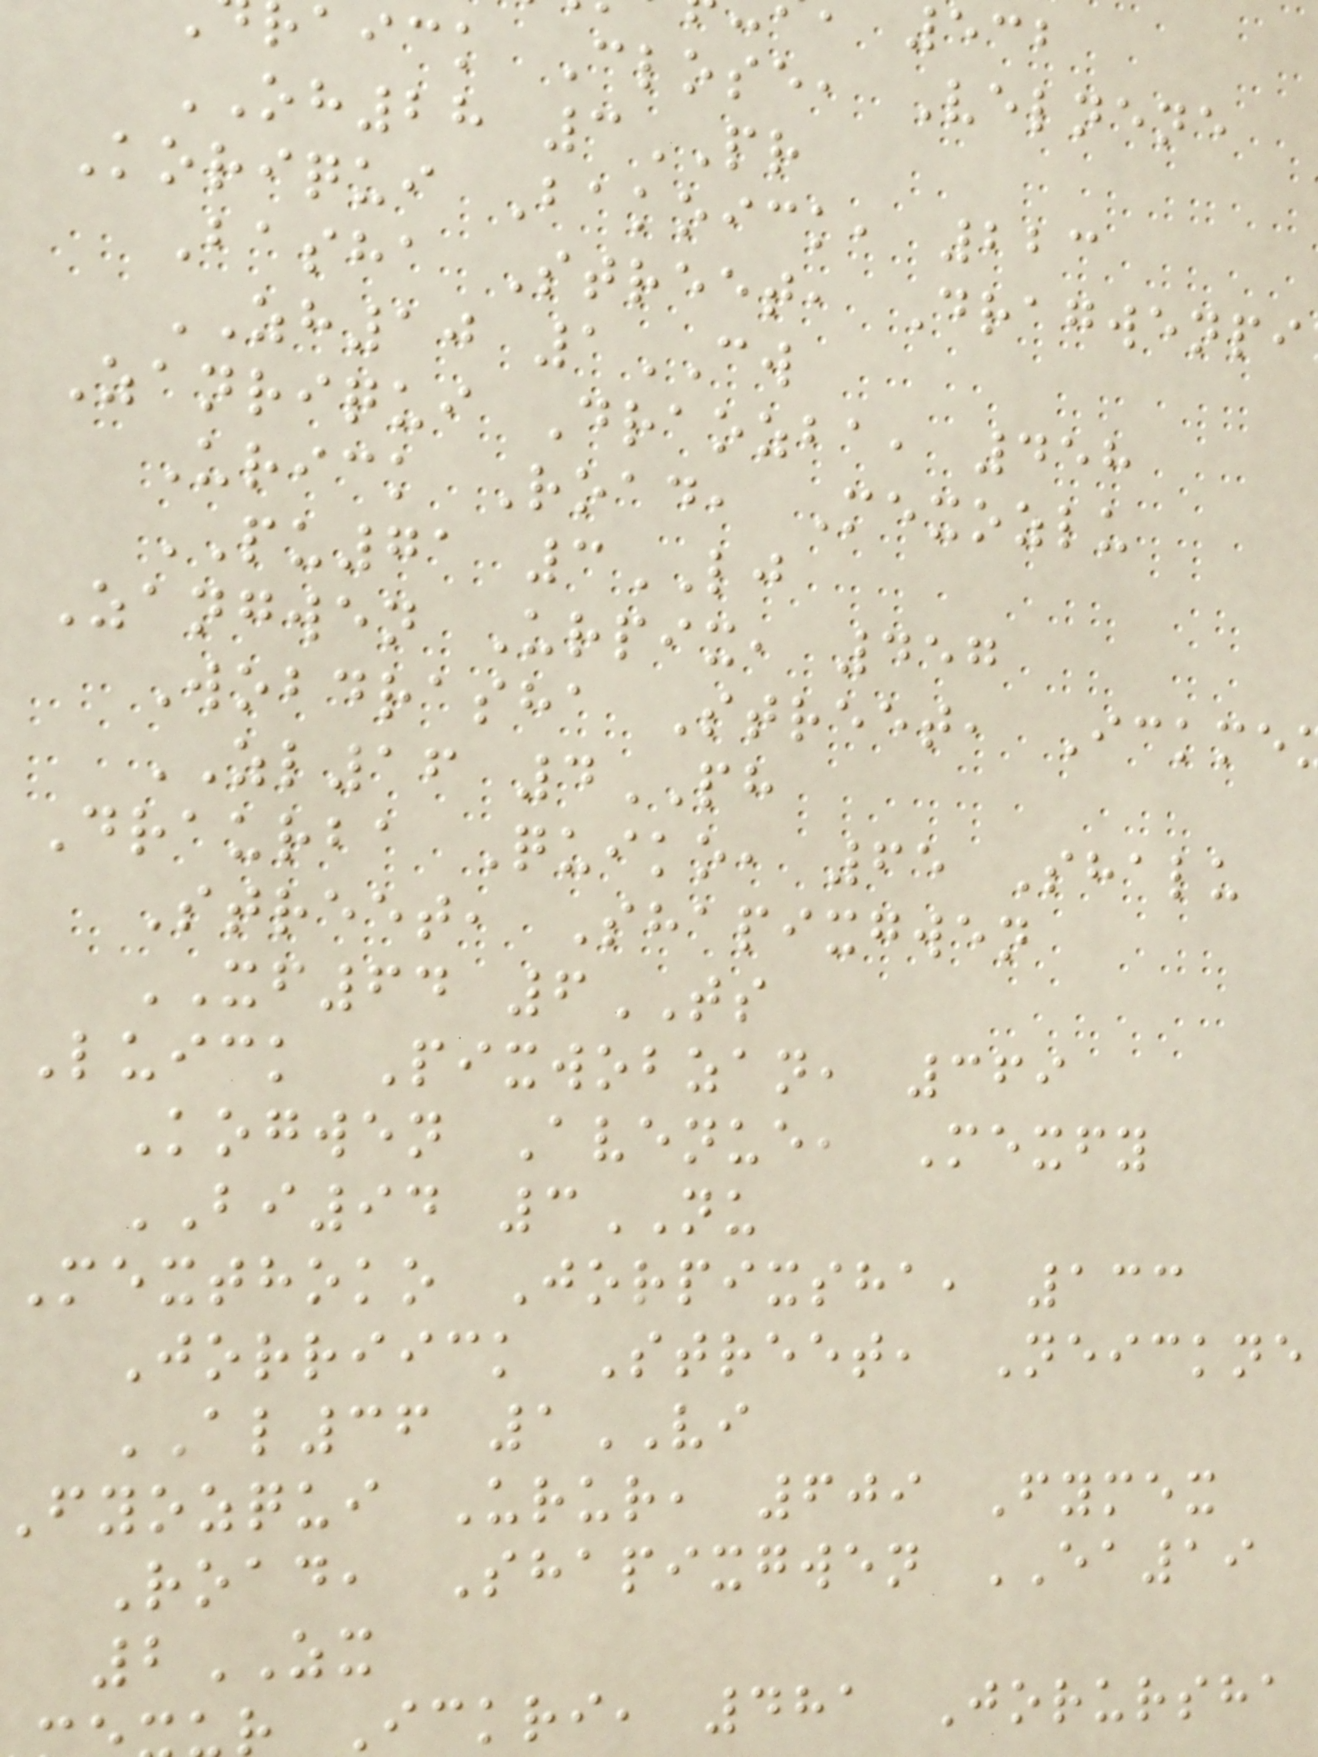aick Close, Velnene
OH28 3PR
Koriqui Bakoick, 223
Basha Street, Dragwenpi
ZH10 1CW
Zanriqui Draozba, 458
Urick Road, Mexozlu
PU71 3LJ
Zangwen Urpix, 457
Wobdrasha Street, Ickme
ZL16 4PH
Draurba Quiko, 65 Shalu
Street, Shapixgwen
XF64 6TS
Luick Pixwobzan, 369
Kogwen Avenue, Mexfy
BI94 3NU
Mexthoko Jorpixsha, 133
Jorriick Street, Neickne
AL36 1VI
fyozqui Urur, 609 Fymex
Road, Shapixgwen EA19
2ZX
Ickri, 481 Jorursha
